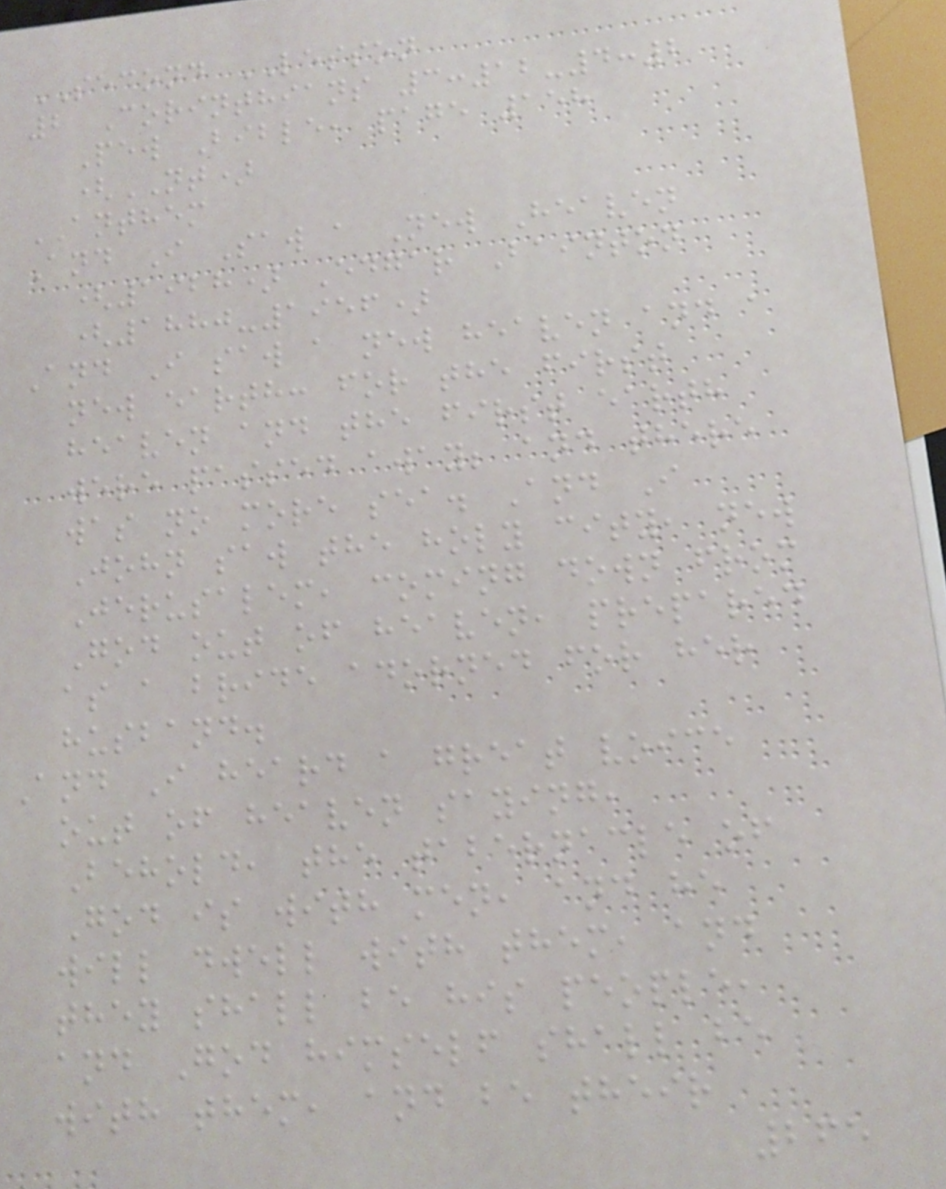SECOND LESSON
2 Corinthians 3:12-4:2
Pew Bible, page 158
(NT)
ANTHEM
And I Saw a New Heaven
(1928) Edgar Bainton
(1880-1956)
And I saw a new heaven and a
new earth: for the first
heaven and the first earth
were passed away; and there
was no more sea. And I
John saw the holy city, new
Jerusalem, coming down from
God out of heaven, prepared
as a bride adorned for her
husband.
And I heard a great voice
out of heaven saying,
Behold, the tabernacle of
God is with men, and he
will dwell with them, and
they shall be his people,
and God himself shall be
with them, and be their
265
